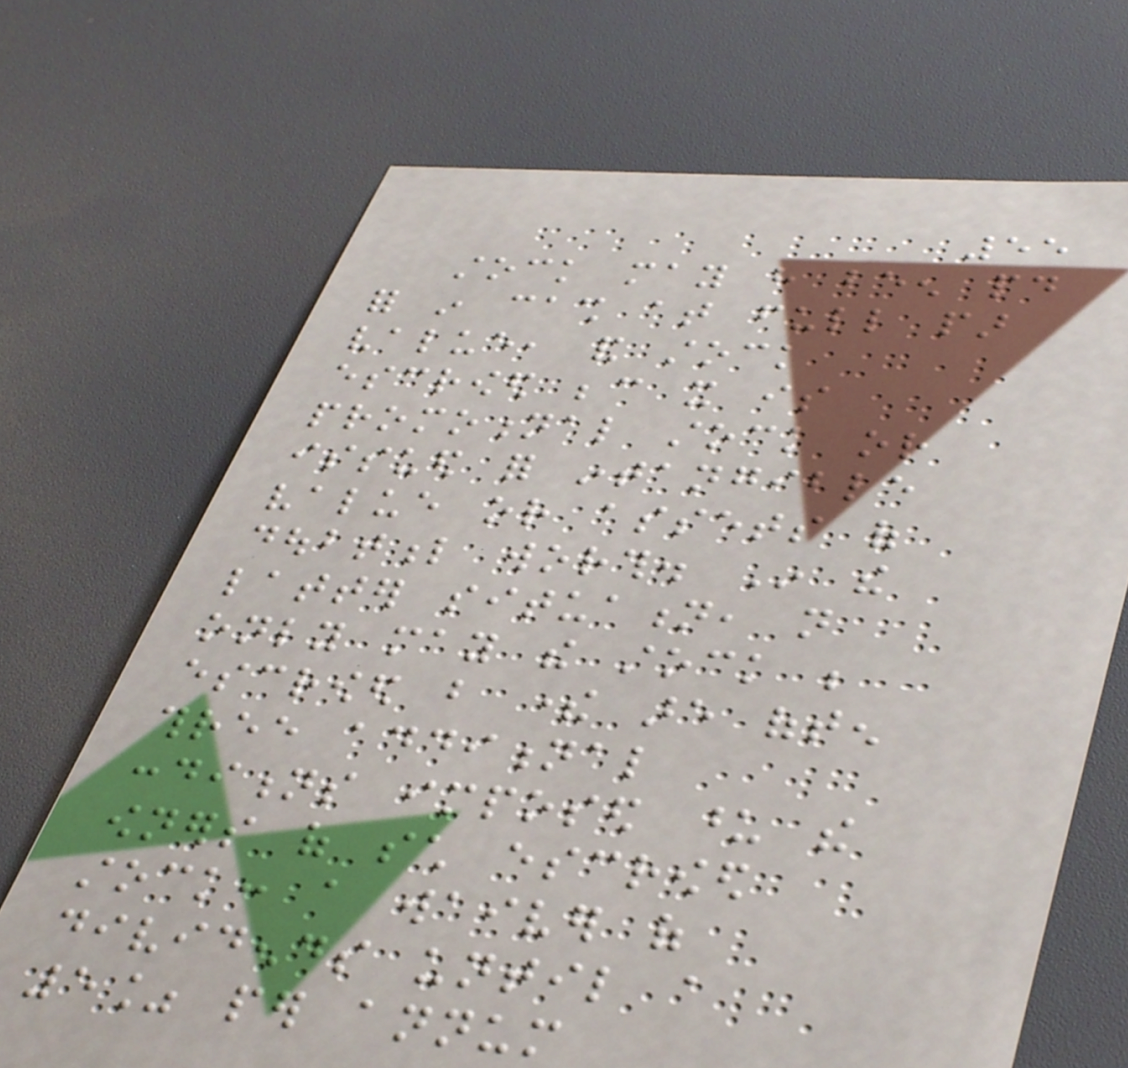55
stock may have been paid
for in cash at full par
value, and stock
escrowed because it is
promotional stock or
issued for intangible
value or assets of
doubtful worth. In the
latter situation, not
only may the stock be
escrowed but there are often
three additional
conditions imposed upon the
owners of such escrowed
stock: a waiver of
dividends until a
5% per annum
